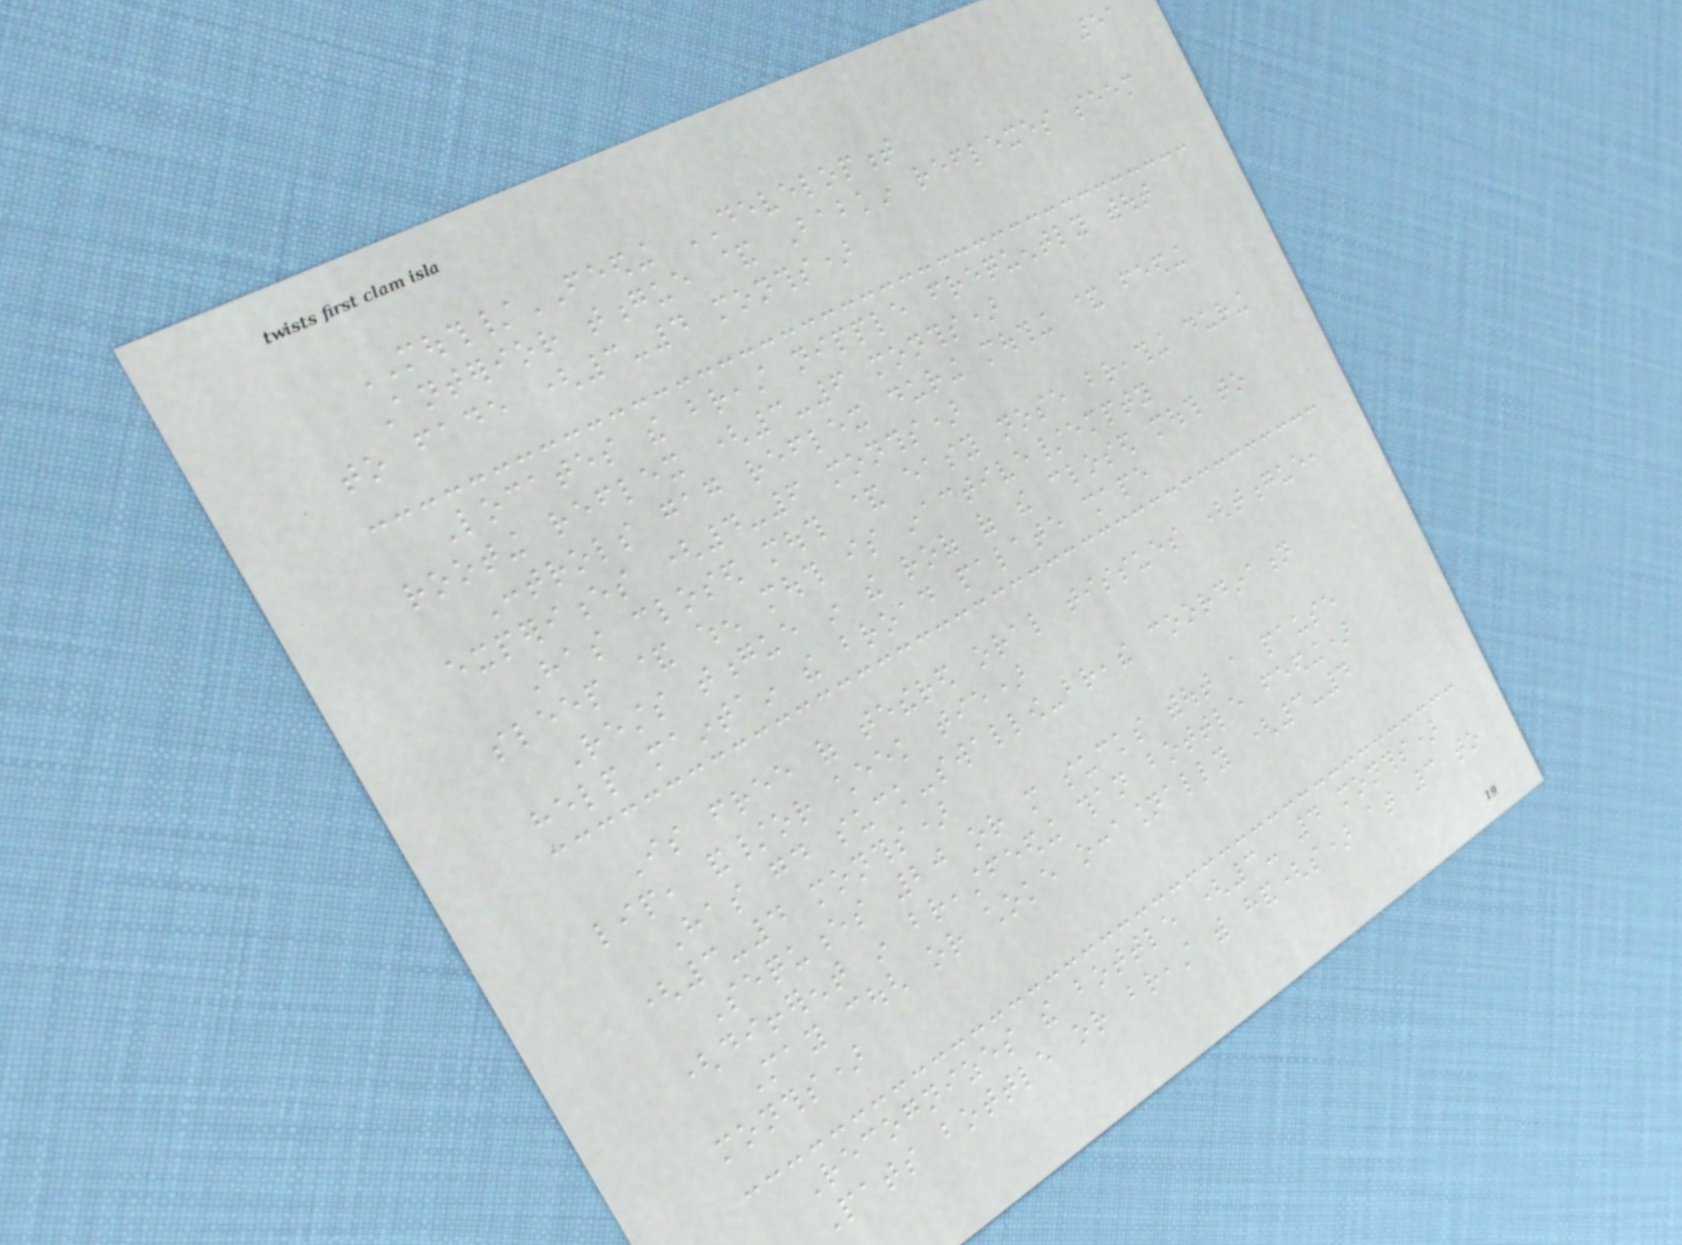51
MOUTH/FEEDING DEVELOPMENT
Anterior tongue & Babkin reflexes seem
to fade (3-4 months)
Locates the breast nipple frequently without
rooting reflex (3-6 months)
Controls gag reflex during mouthing & feeding
experiences (4-6 months)
Has closed mouth & easy nose breathing during
sleep & when mouth is inactive/empty
Rests tongue in the roof of the closed mouth to
help maintain the broad palate shape
Is free of tethered oral tissues (tongue,
lip, and/or cheek tie)
Has good suck-swallow-breathe coordination
(3-4 months)
Sequences 20 or more sucks without a pause
(different in breastfeeding than bottle feeding)
May cough or choke occasionally (3-4
months)
Recognizes the bottle (3- 4 months)
Pats bottle or breast with hand(s) at 3 to
